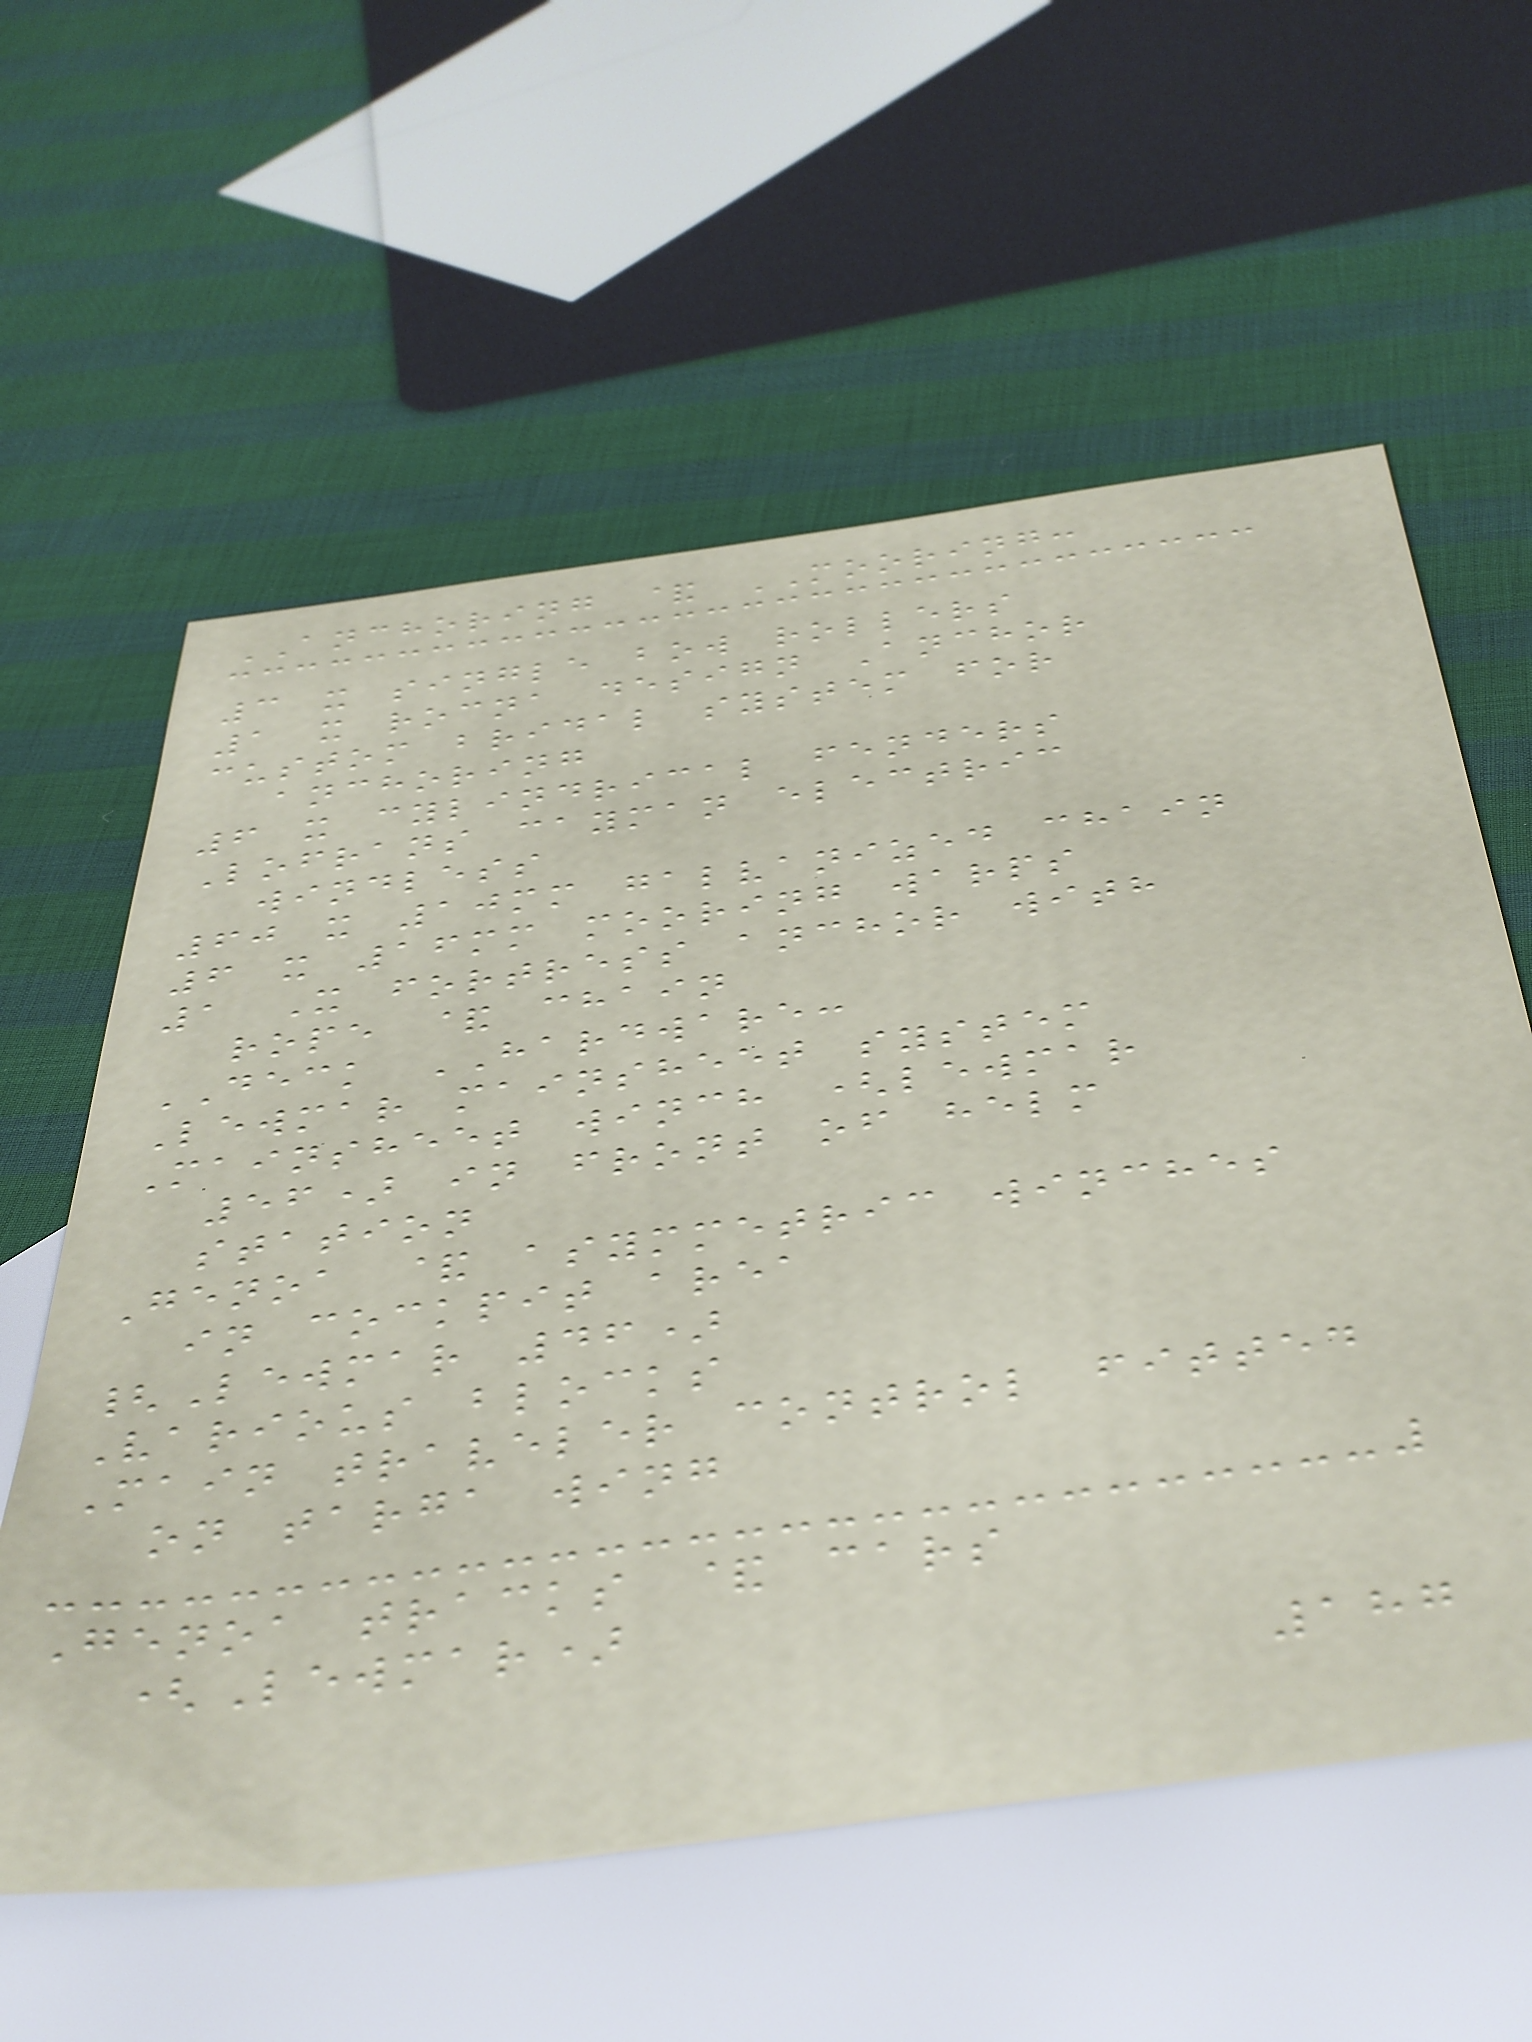ANCHORING & MOORING:
3 x single bow rollers
1 x rocna design Anchor
custom bridal system for
anchoring
6 x cylindrical fenders
Lofrans cayman electric
windless
60 x 10mm galvanized chain
6 x 16mm mooring warps
1 X fortress anchor with
rope & chain
DECK HARDWARE:
Lewmar mainsheet system
Mainsheet winch (lewmar
56) in front of helm
station
Genoa & asymmetric winches
in cockpit area
{Lewmar 46)
Various blocks
Main traveler control fitted
on targa wing
Genoa tracks & cars
(Lewmar)
187
